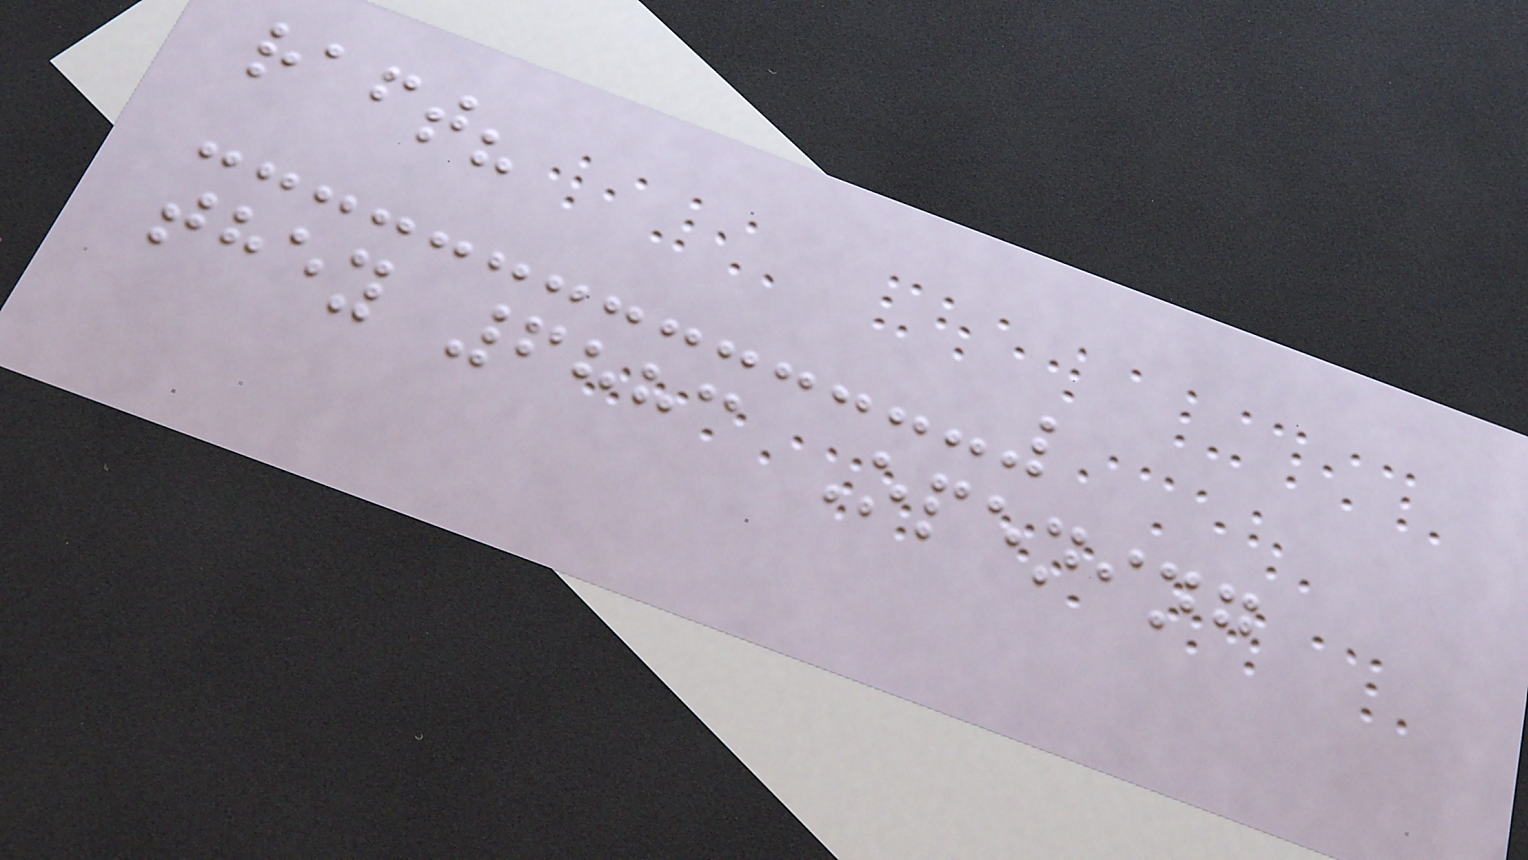raft?
they 6883 Opening
